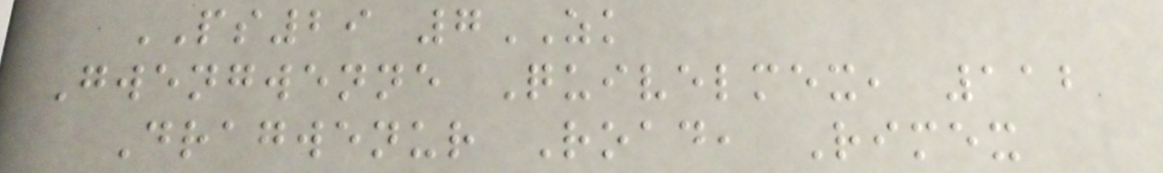PS29 7ZK
Gwengwenne Quivelmex, 112
Dragwenur Road, Rimex
